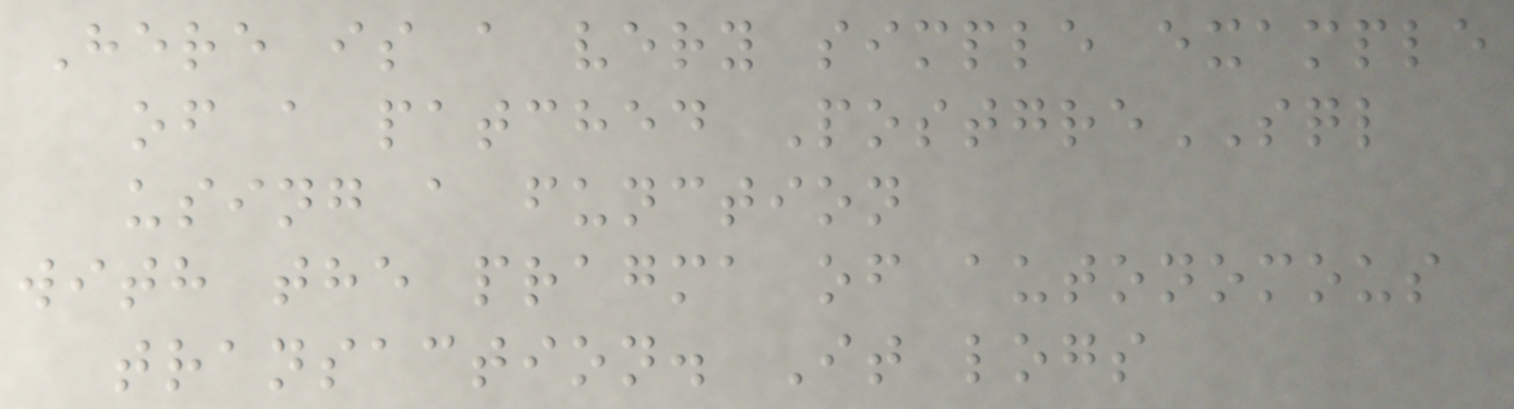Here is a very simple example
of a patched PostgreSQL
using a function
with the pragma of autonomous
transaction. It logs
